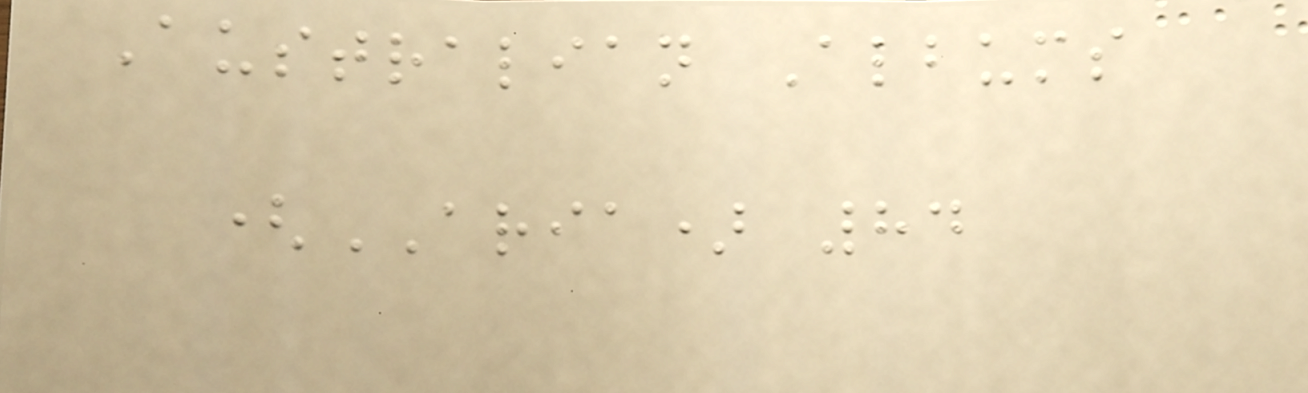Australian Albums
(ARIA) 84
